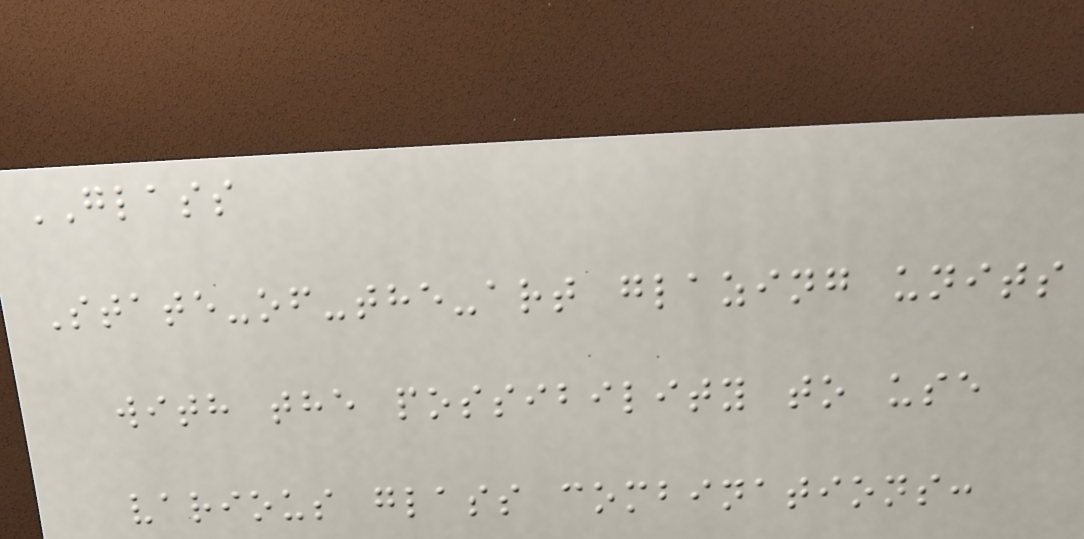GLASS
State-of-the-art glazing units
with the possibility to use
various glass combinations:
